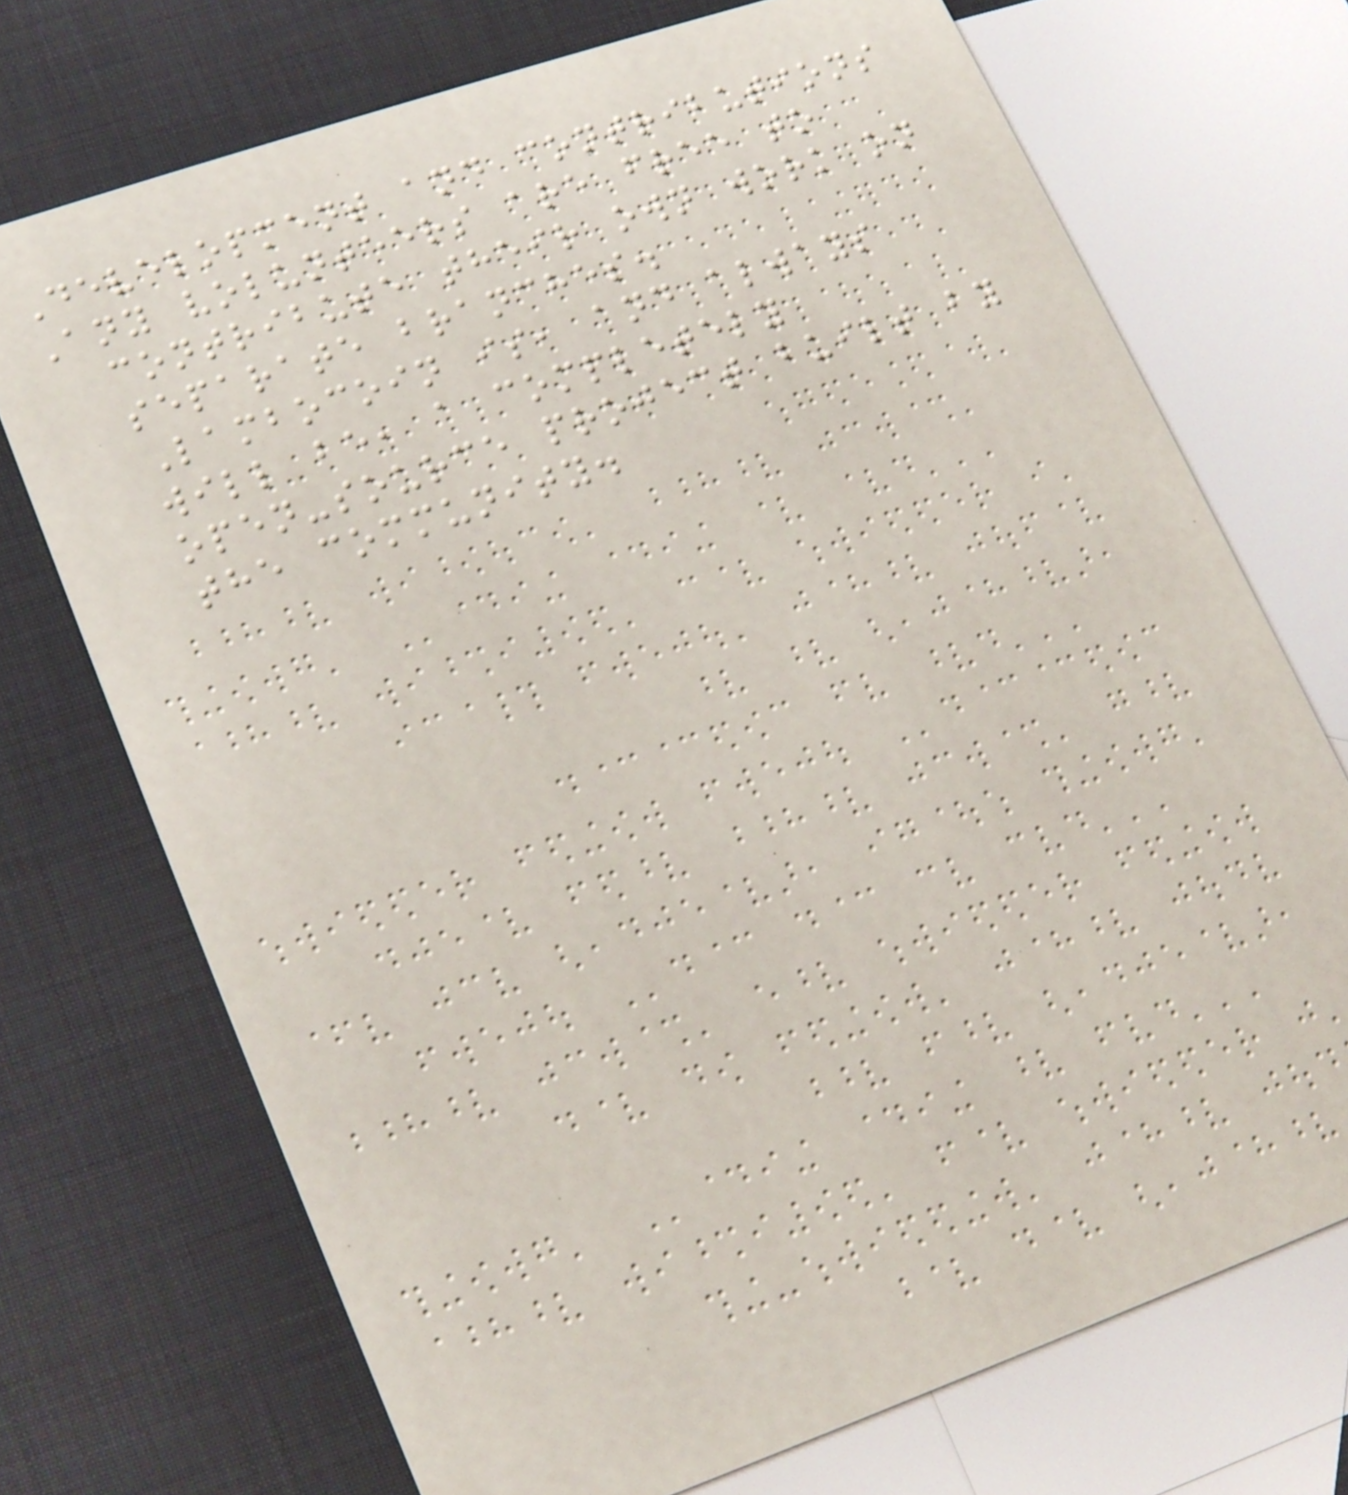Development and contributions
Any volunteers are free to
contribute their own work on
separate branches.
Lambocoin is, and always
will be, a completely
open-source project built by
the community.
